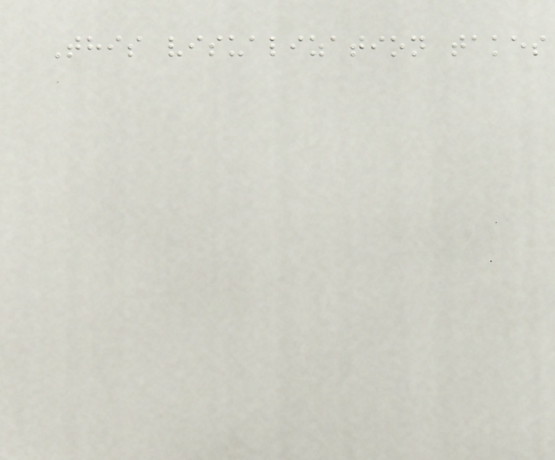This visualization takes
